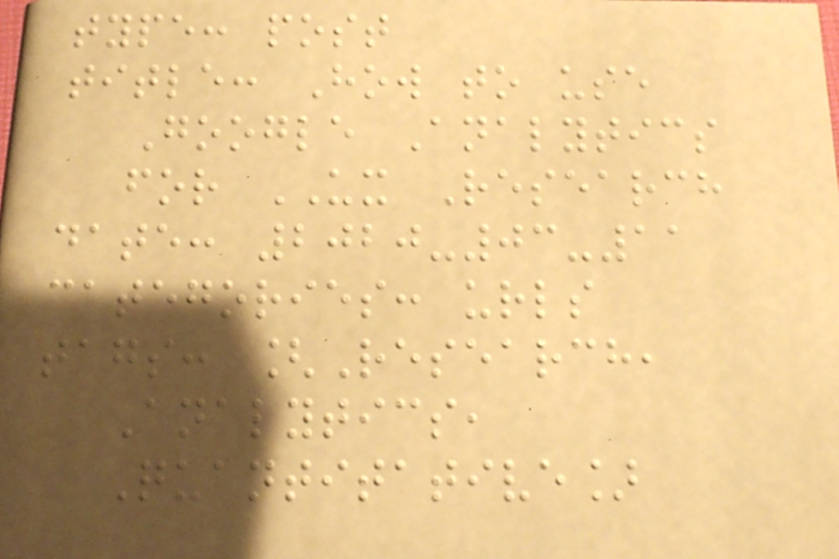type: post
title: How to use
Google Analytics
for UX Research
date: 2020-03-11
categories: urls
tags: [Research,
Analytics,
Quantitative]
